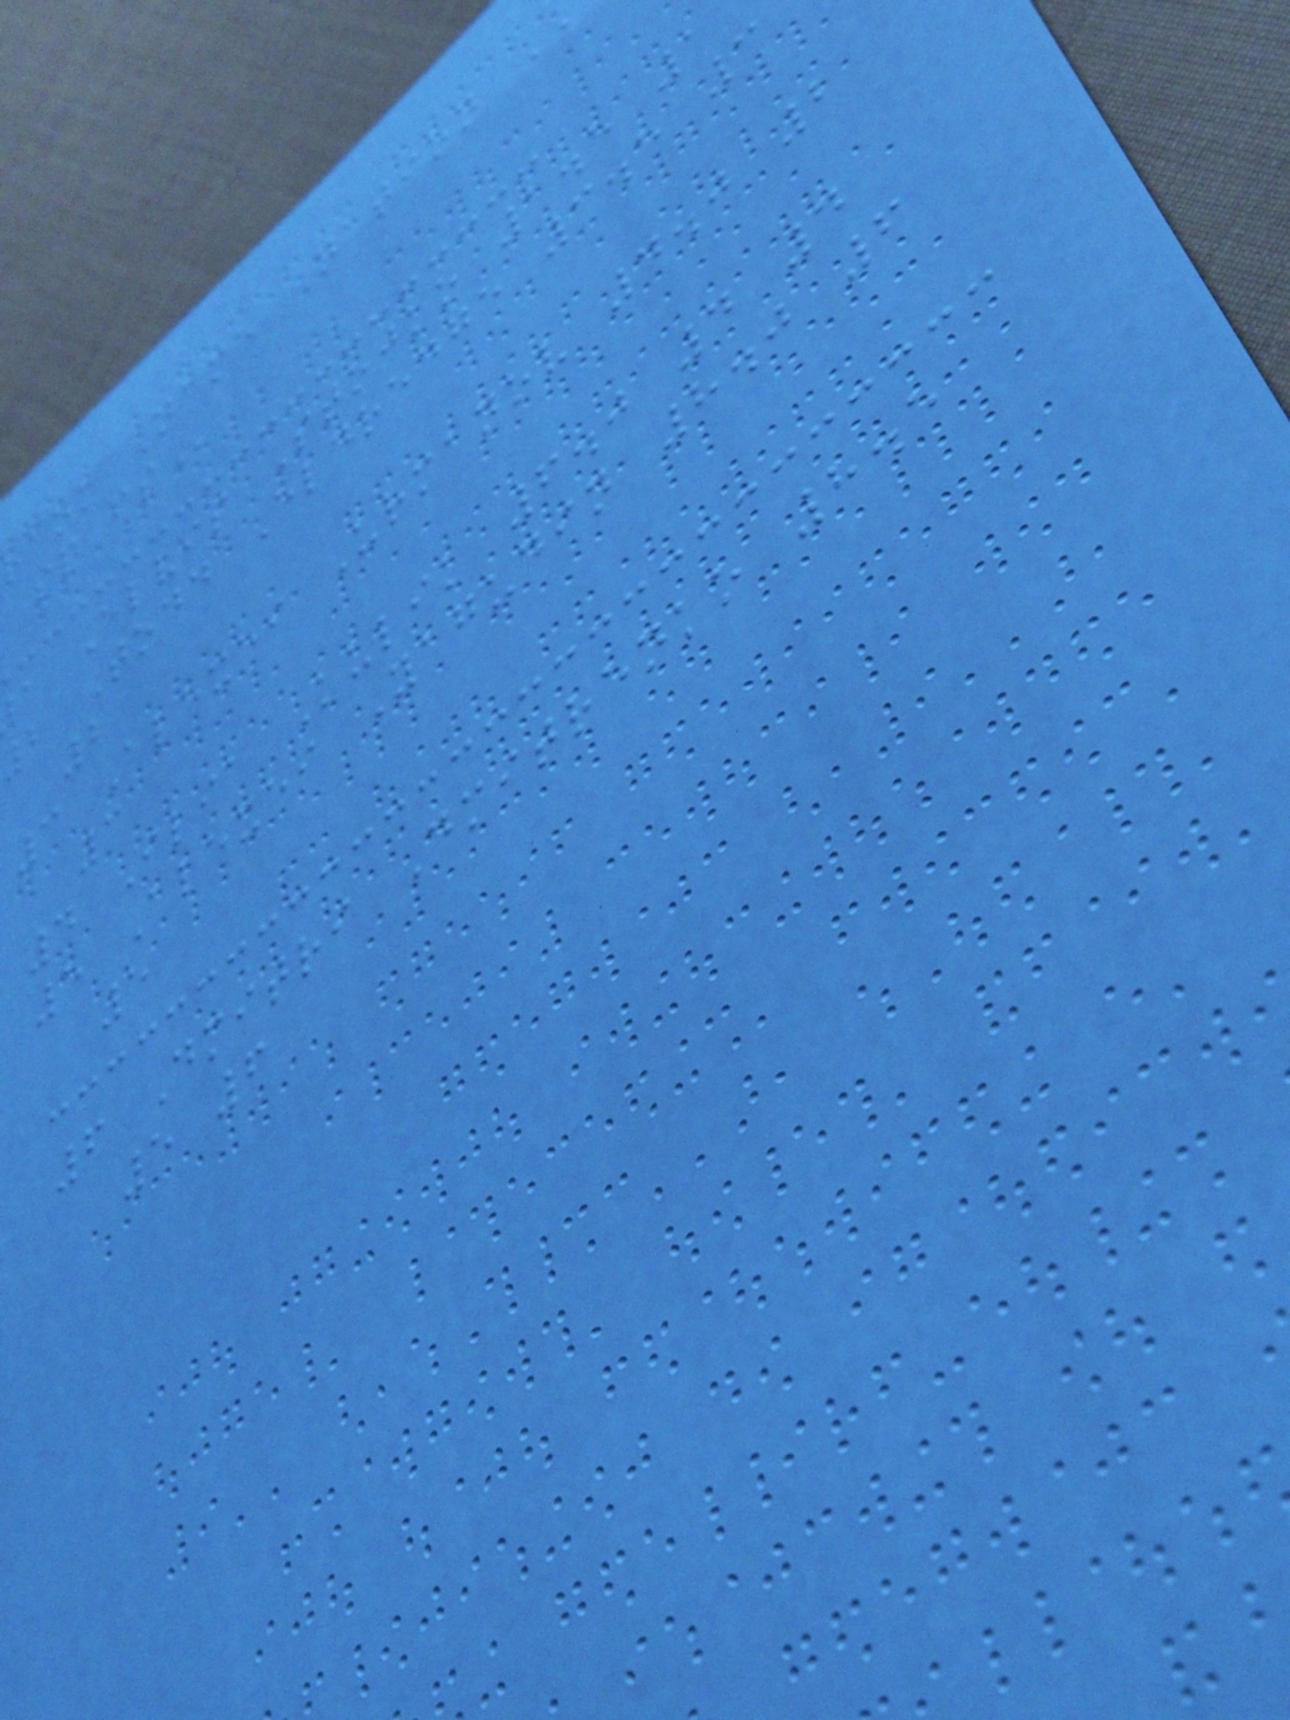rank Name Nation
a Elvis Stojko 1.5 1
b Todd Eldredge 3.5 3
2
3 Alexei Urmanov 4.0 2
3
4 Ilia Kulik 6.0 4 4
5 Alexei Yagudin 8.0 6
5
6 Dmitri Dmitrenko 8.5
5 6
